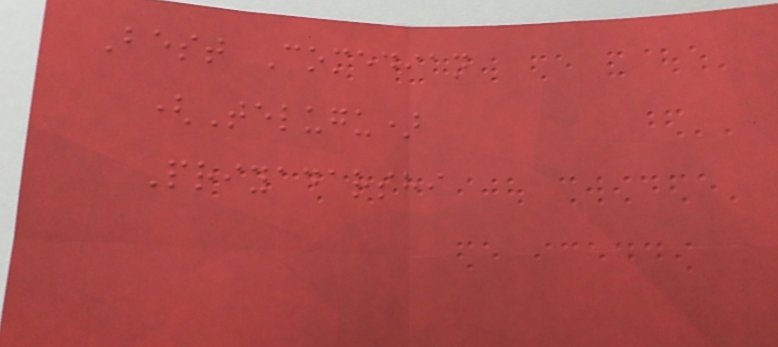Best Comedian
(Telugu)
Priyadarshi
